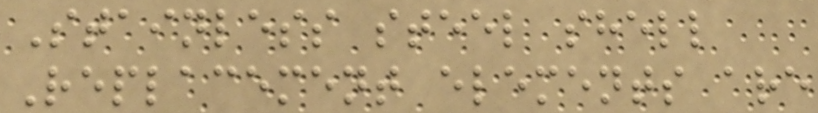Stainless steel shell
Replacement elements are
